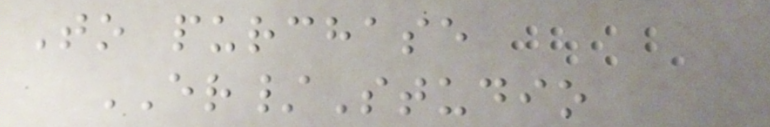To purchase
ER/Studio
